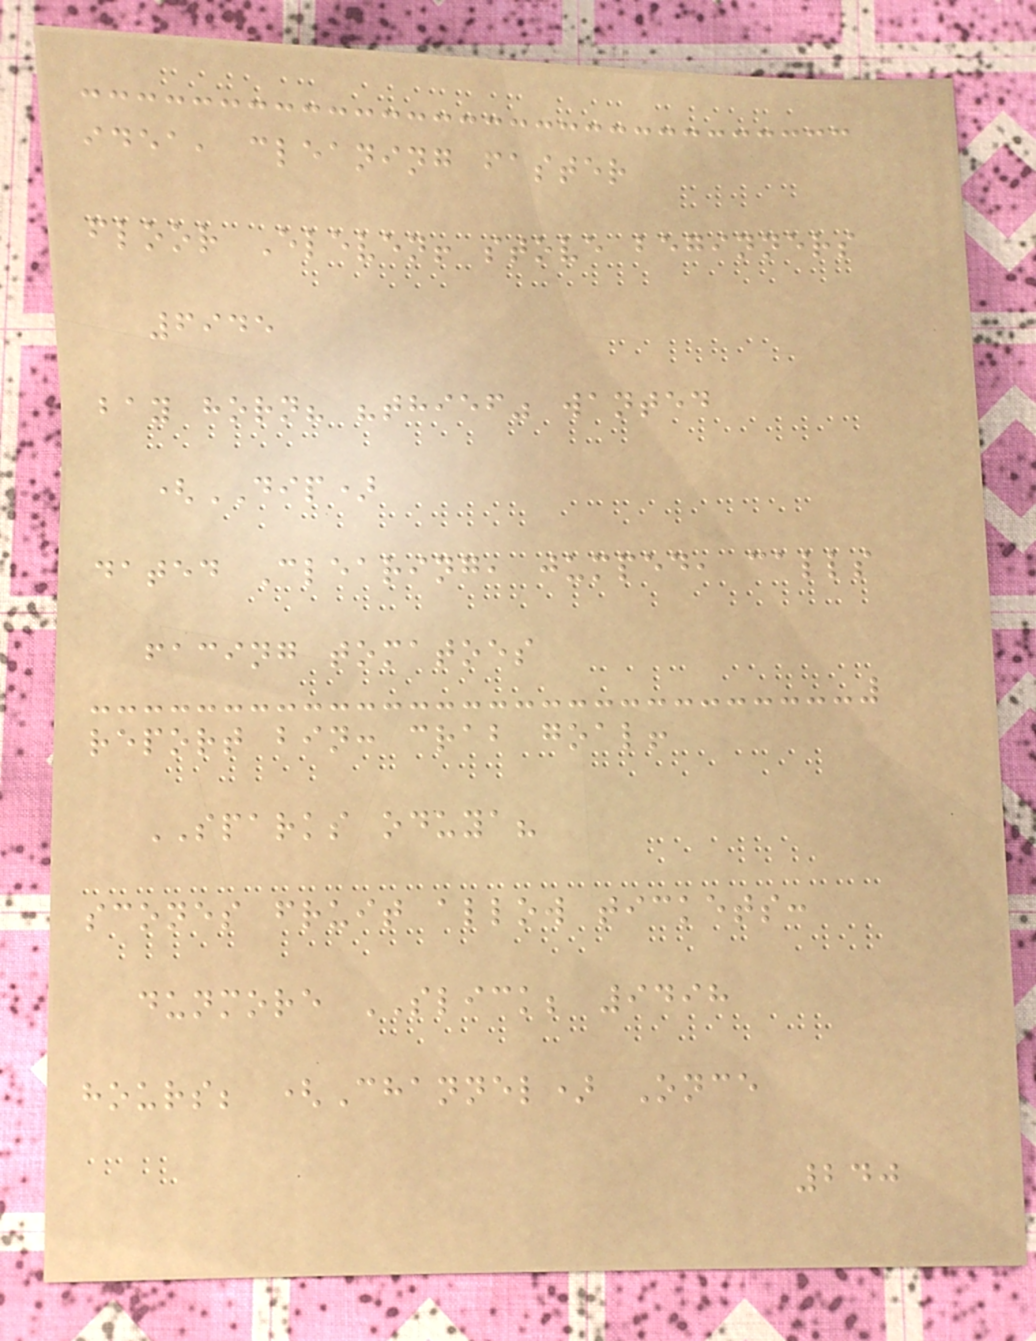idea, cleaning faster
floor Eleven! stove beginners
6945
bay horn? "thief" wanted
(DIP)
dated Clearing, jumped, calls
facing tomatoes
report bin: crab goal!
SPARKS oduya?
scones fruit allow tickets:
dunmore SLICK; 9498
hours; (Channel) Once
240
